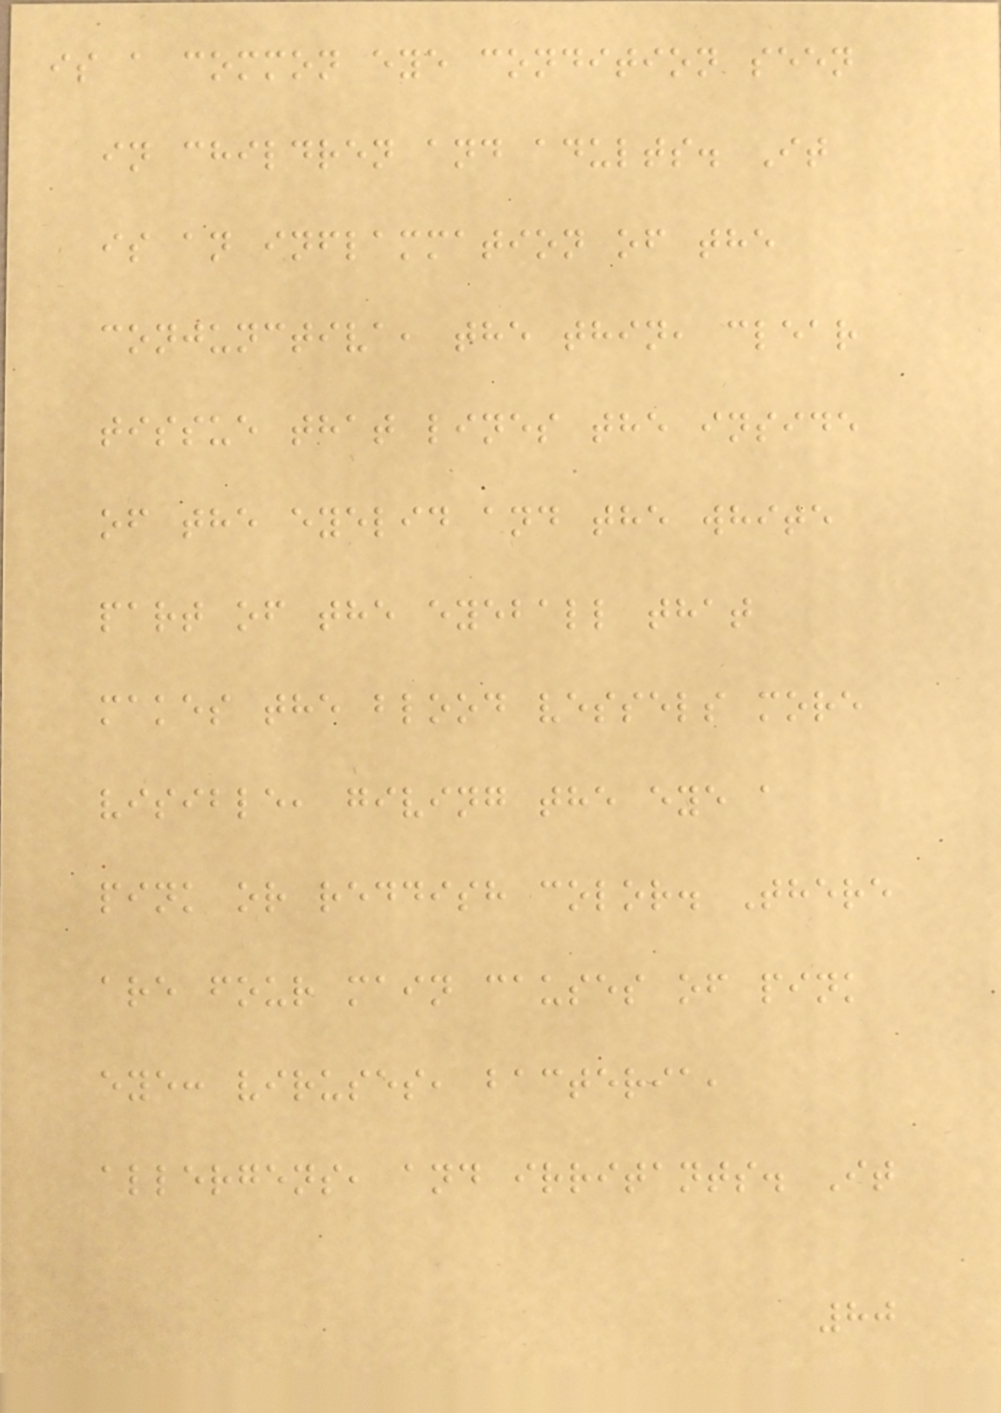is a common eye condition seen
in children and adults. It
is an inflammation of the
conjunctiva, the thin, clear
tissue that lines the inside
of the eyelid and the white
part of the eyeball that
makes the blood vessels more
visible, giving the eye a
pink or reddish color. There
are four main causes of pink
eye: viruses, bacteria,
allergens, and irritants. It
80
